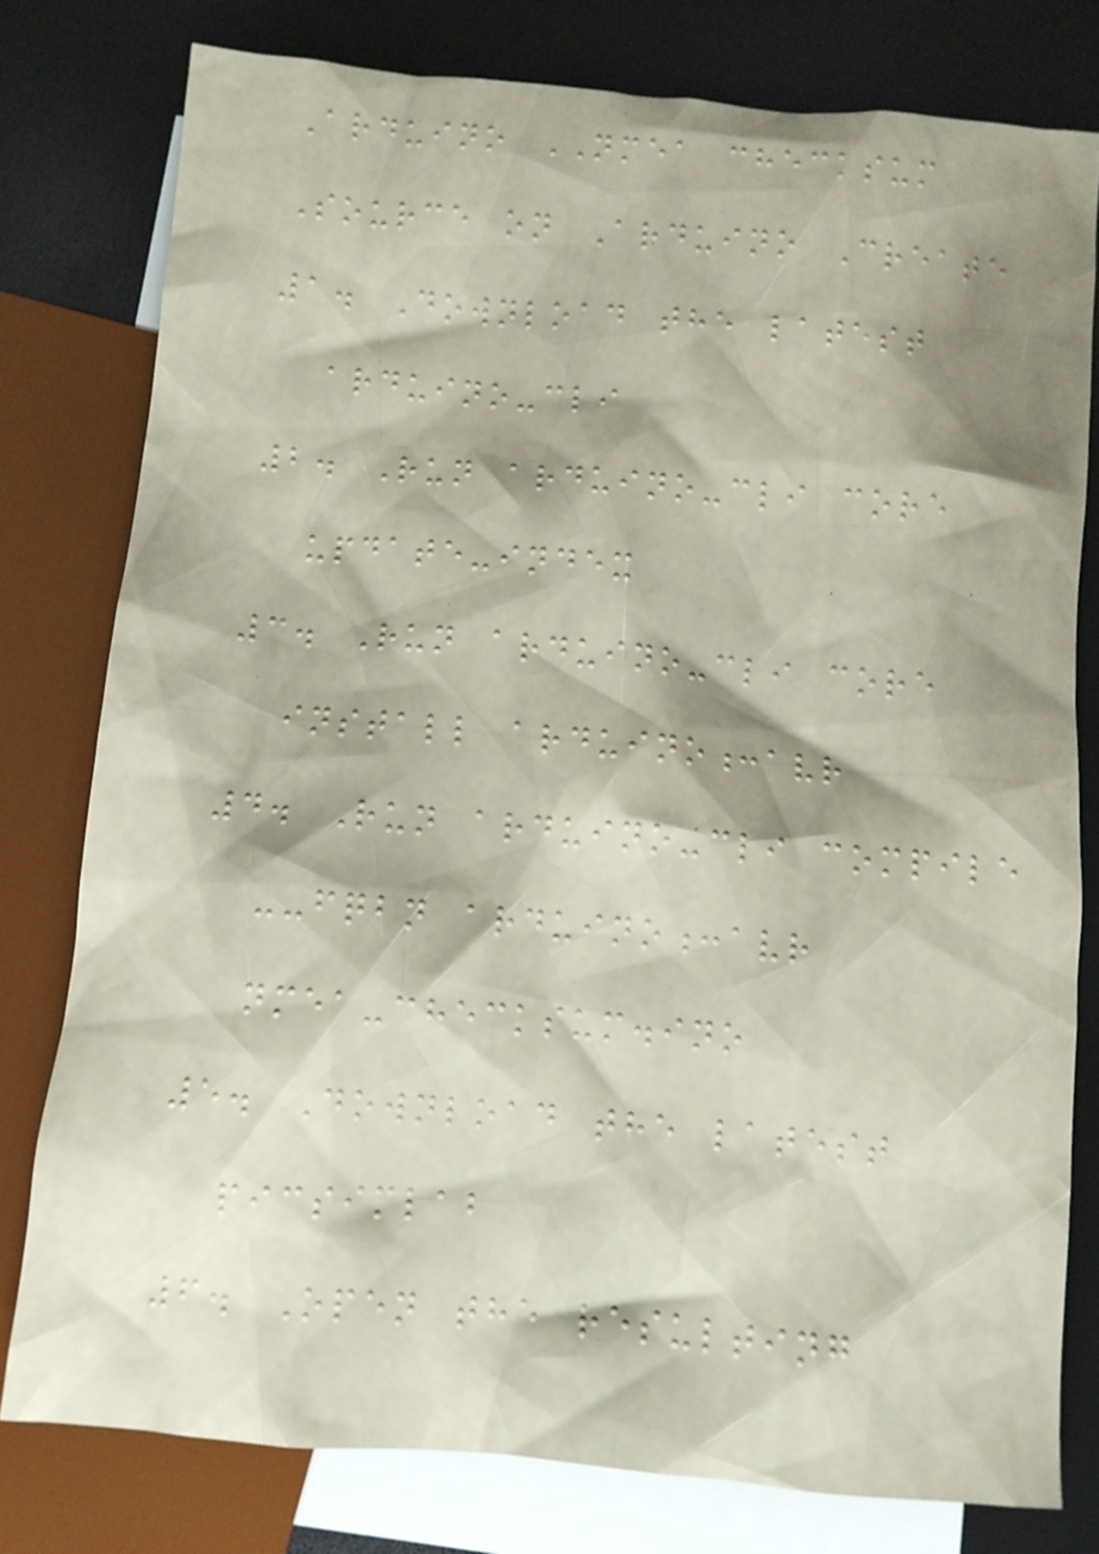Arduino NMEA checksum
Source on Arduino Create
1. Download the latest
arduino-cli
2. Run arduino-cli core
update-index
3. Run arduino-cli core
install arduino:avr
4. Run arduino-cli compile
--fqbn arduino:avr
nmea-checksum.ino
5. Download the latest
picsimlab
6. Open the resulting
